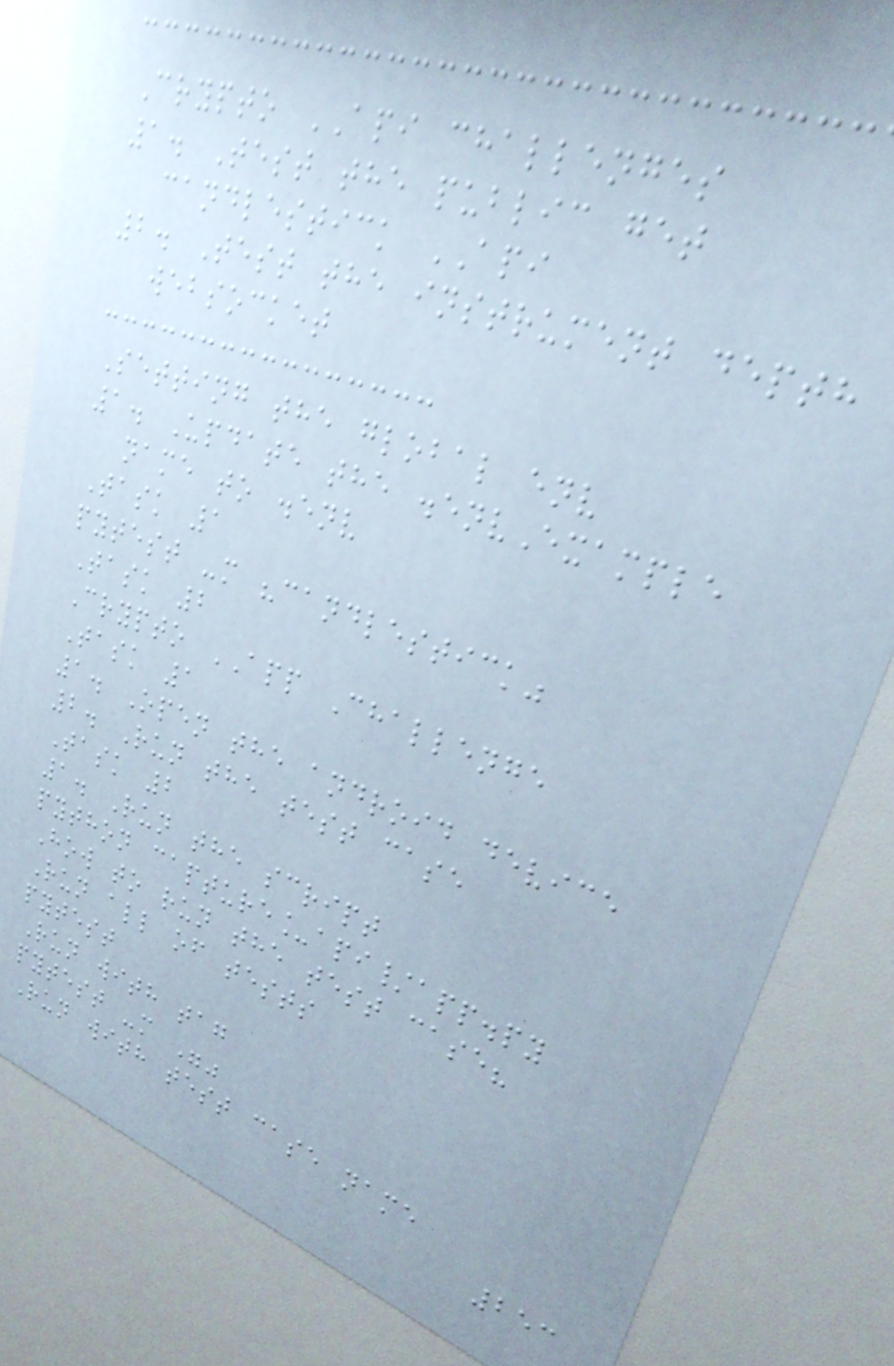Crypto API challenges
1. Test the public get
candlestick API
2. Test the instrument depth
websocket
Setting the global env
1. Update the .envExample
name to .env
Task 1
pytest -m "candlestick"
Task 2
Crypto APP Challenge
Task 1
1. Open the android device
2. Run the test case
Task 2
1. Run the script
python capture_api/app.py
How to run the test case?
Run all of tests
pytest
Run with tag
pytest -m ""
Run with test case name
253
